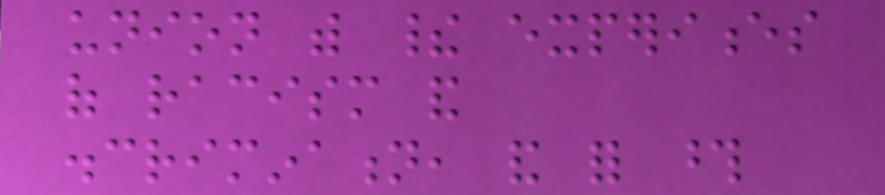union with their experiences
of racism and
discrimination, and for those
